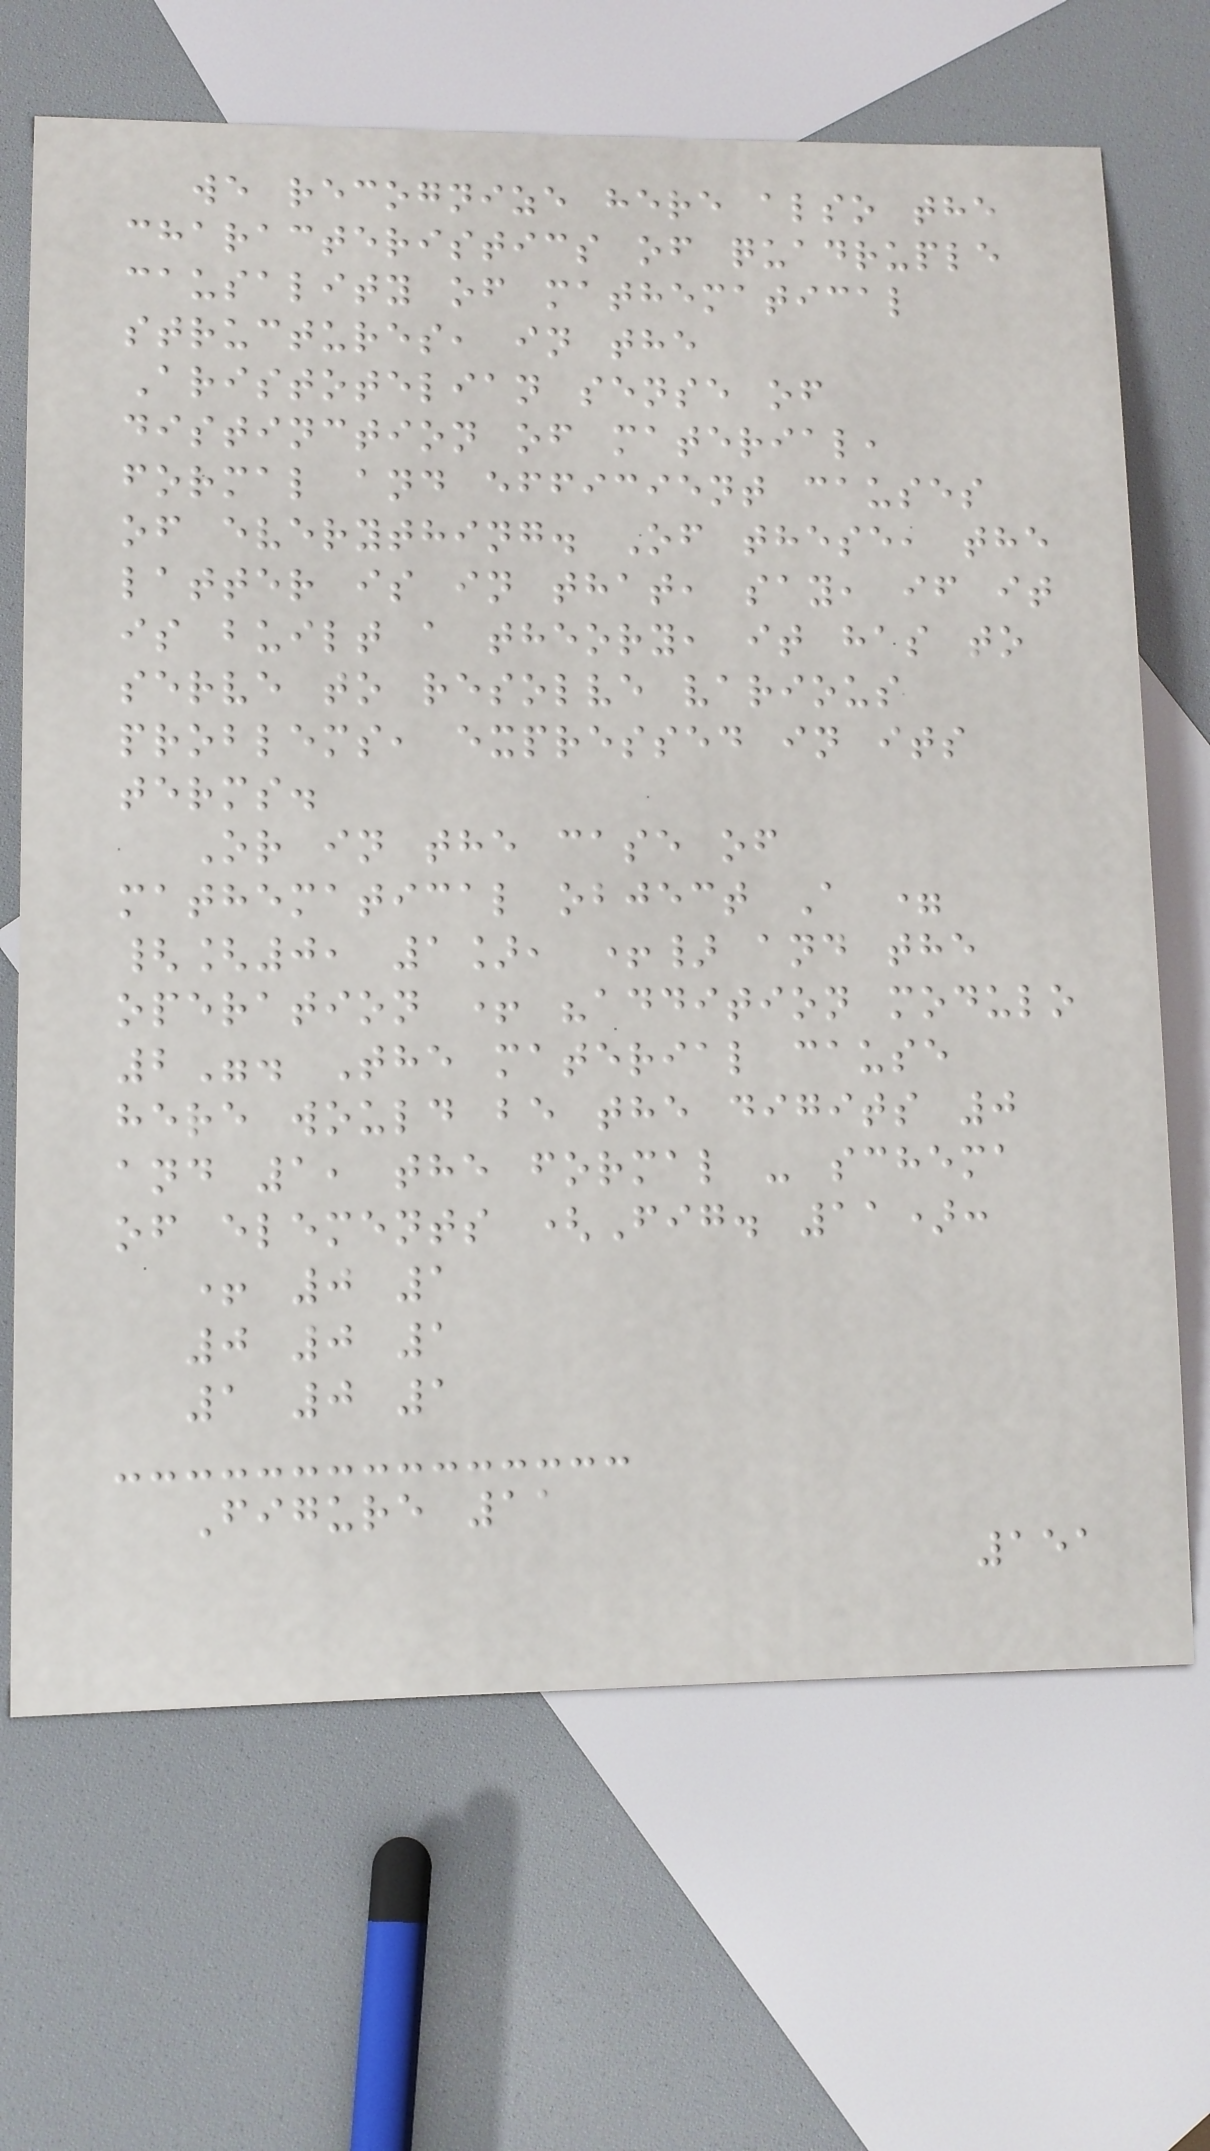we recognize here also the
characteristics of quadruple
causality of mathematical
structures, in the
Aristotelian sense of
distinction of material,
formal and efficient causes
of everything. Of these, the
latter is in that, say, if it
is built a theory, it has to
serve to resolve various
problems, expressed in its
terms.
Or in the case of
mathematical object A =
{[0, 1], +} and the
operation + "addition modulo
2". The material cause
here would be the digits 0
and 1, the formal - schema
of elements (Fig. 11):
+ 0 1
0 0 1
1 0 1
Figure 11
151
